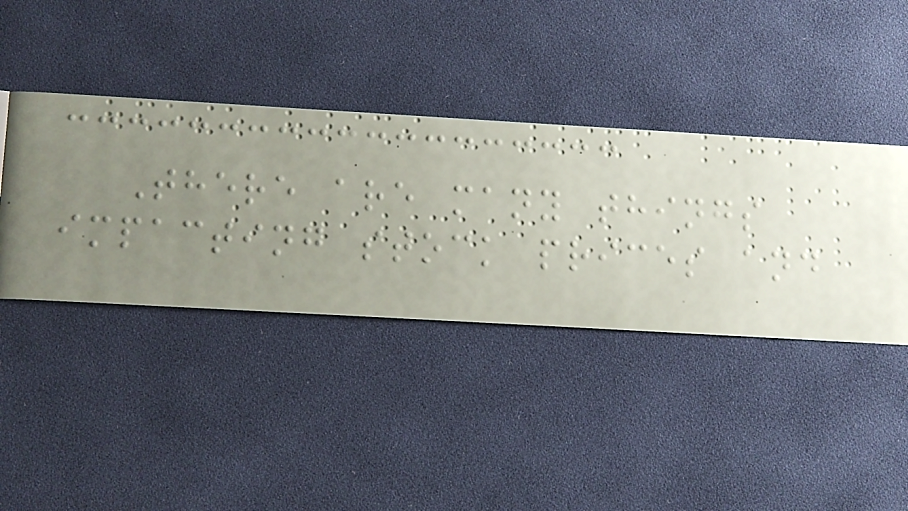There are many things
impacting stock prices and
